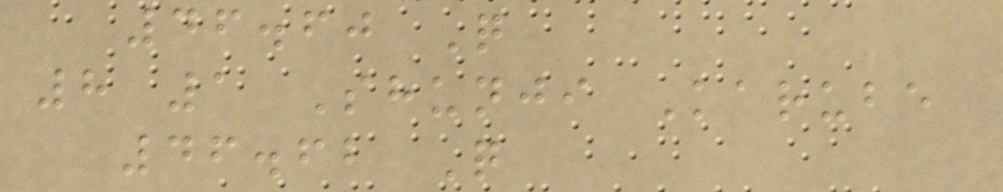46.60 Q
8 1 Shunji Karube
46.62 Q
